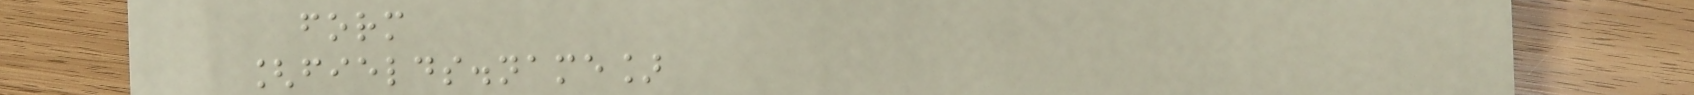form
[fields.name]
